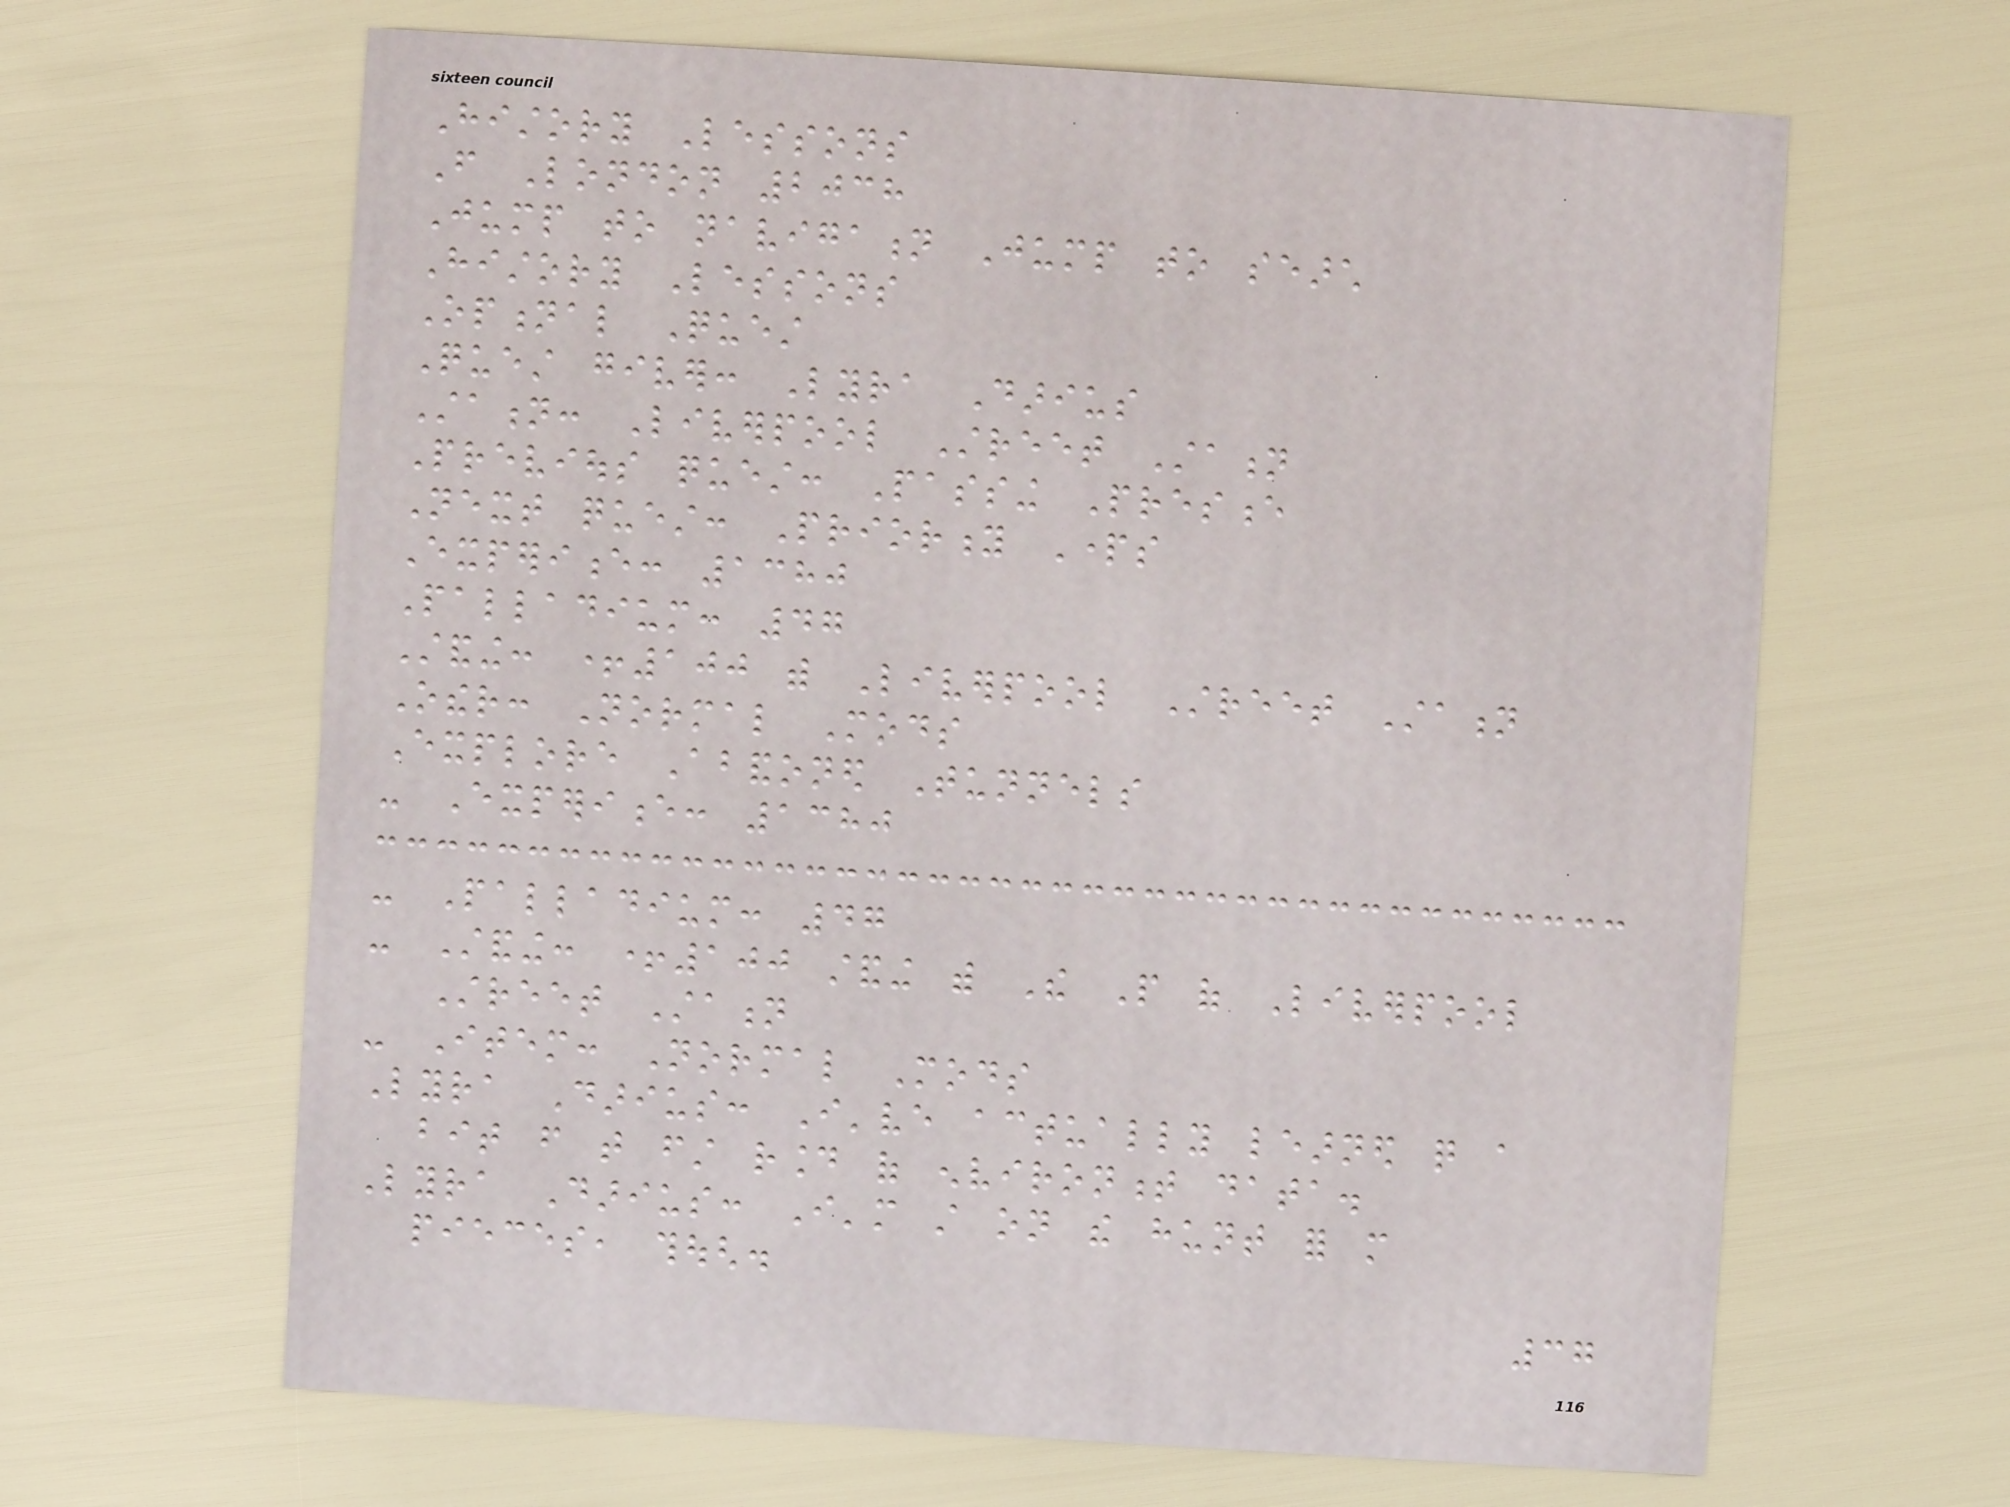History Lessons
From London 2038
Jump to navigation Jump to search
History Lessons
Optional Quest
Quest giver: Lyra Darius
Station: Liverpool Street Station
Previous quest: Passing Presence
Next quest: Priority Parts
Experience: 1380
Palladium: 47
Standing: +100 with Liverpool Street Station
Other: Normal Mods
Explore Abandoned Tunnels
- Experience: 1380
- Palladium: 47
- Standing: +100 standing with The People of Liverpool
Street Station
- Item: Normal Mods
Lyra Darius: I've actually learned quite a
bit from that first round of environment data.
Lyra Darius: I'm still on the hunt for more
pieces, though.
37
